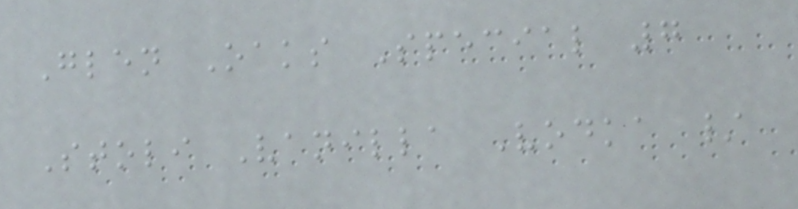Glen Oaks Special 7
Stoli Vanilla Vodka /
